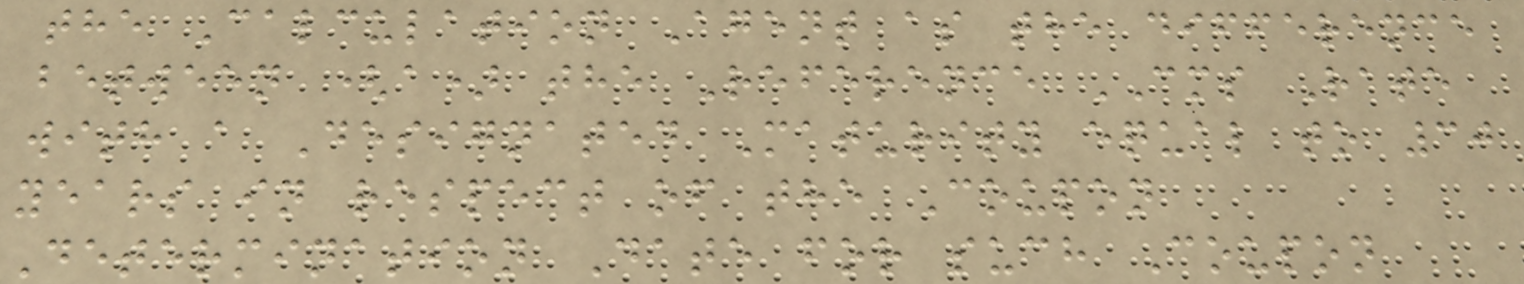the Calculation Agent as the difference
between (a) the Reference CMS Rate
with a Designated Maturity equal to 30
years in respect of the Coupon
Determination Date for such Coupon
